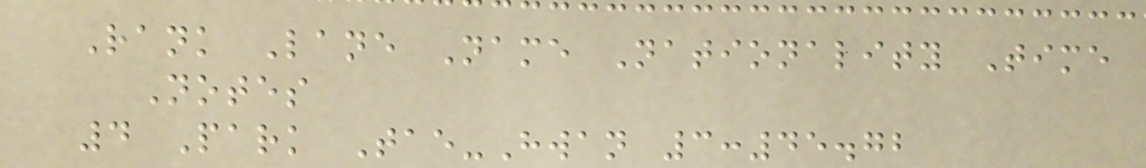Rank Lane Name Nationality Time
Notes
4 Park Tae-Hwan 3:45.72
